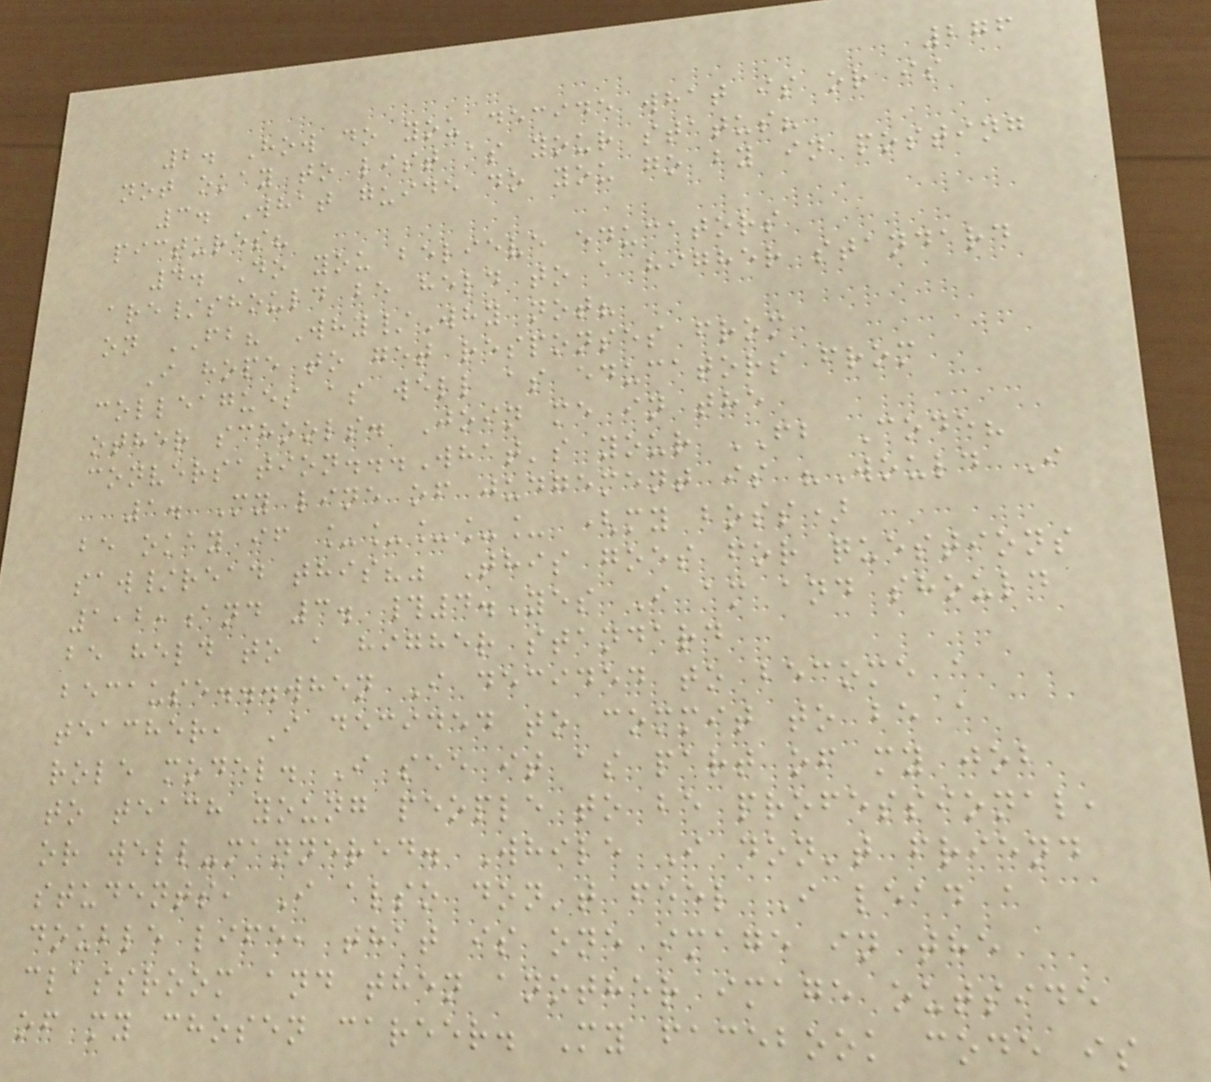276
2. How do you decide what is or is
not okay to list as your status?
3. What guide do you go by in posting
pictures?
4. Do you believe educators
are/should be held to a higher standard
on FB? Why/Why not?
I hope to get responses from
colleagues as well as educators from
other schools. Join me in the
conversation...What's your FB Code?
1. My line of judgement is "Would I
be okay if _____ (my boss)
saw/read this?" This goes for questions
1,2,and 3. #4.Yes I am and should
be held to a higher standard
because...when I decided to become a
teacher, I decided to commit to be a
role model. I see it as part of my job
to teach young people to be professional,
or well-mannered. While I don't friend
students, I also don't feel I lead a
double life, that is one image in the
classroom and then another image outside
of my chosen career. My facebook code is
